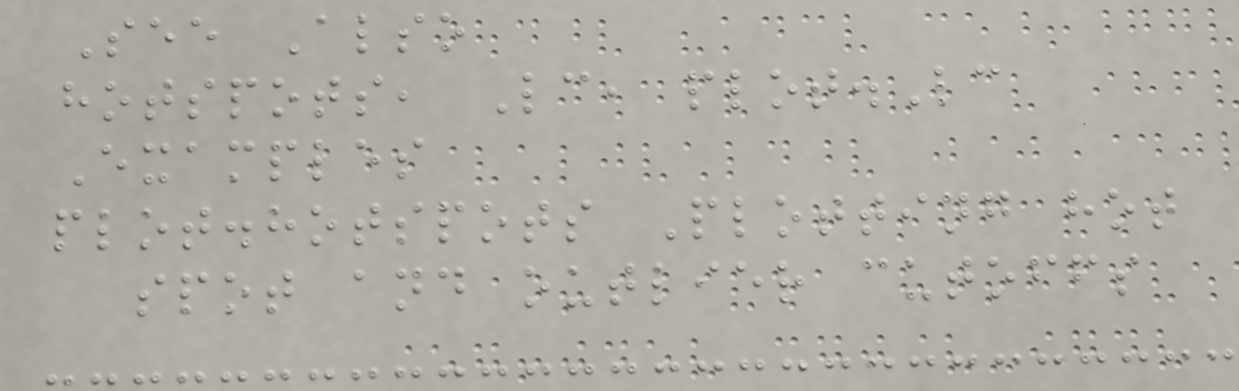See Also
hotspots, Lc, plot.Lc
Examples
plot.hotspots Plotting hot
spot and outlier cutoffs
